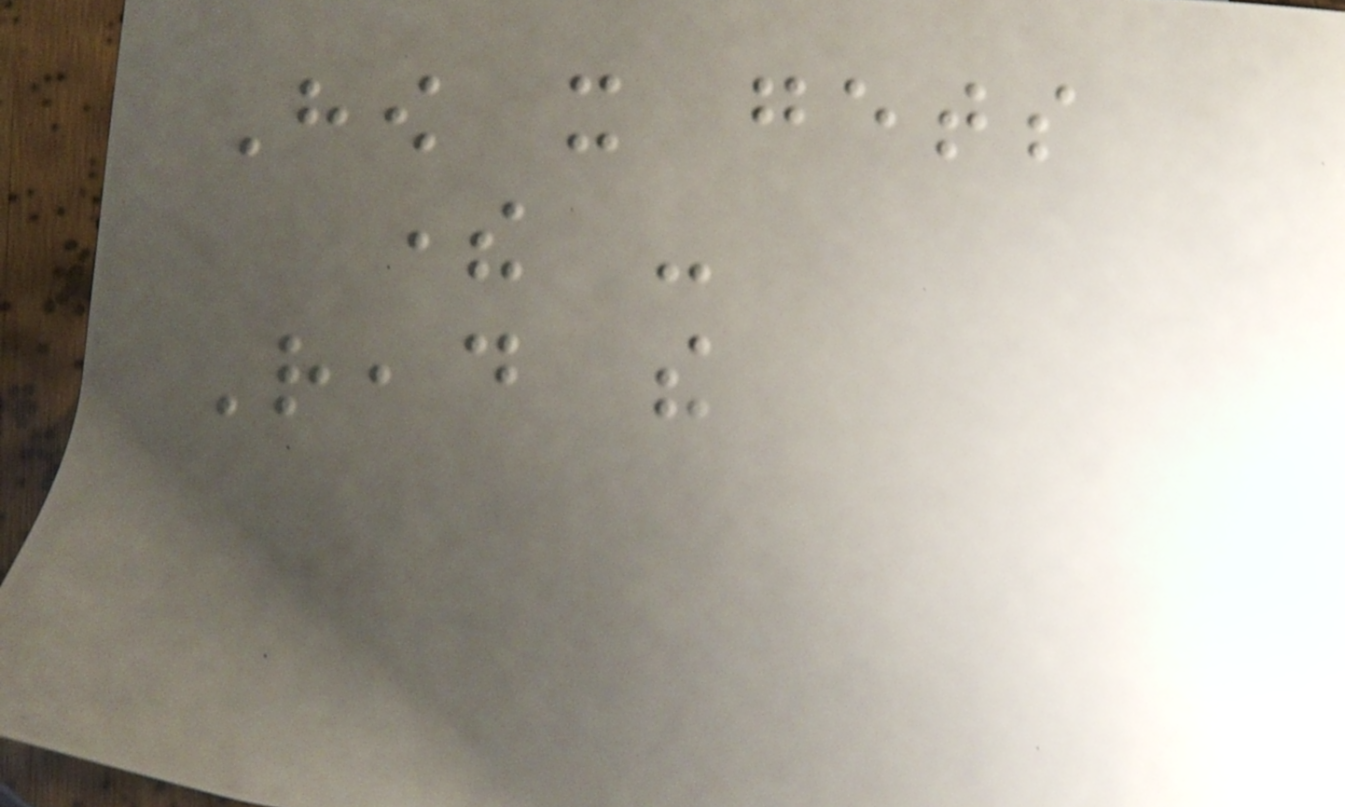How it gets
there -
Read the
